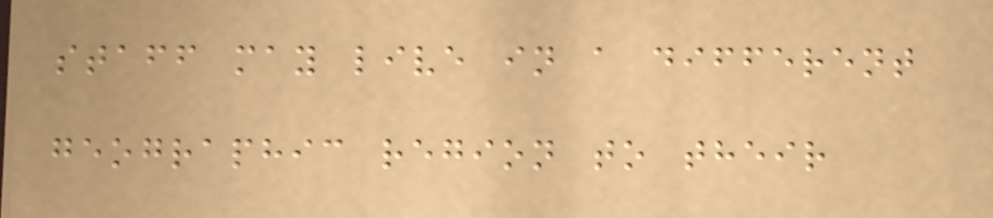staff may live in a different
geographic region to their
